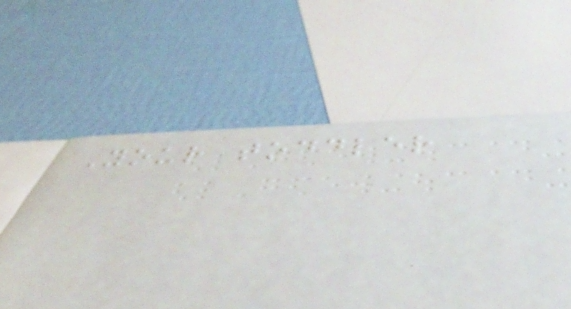Your toddler
